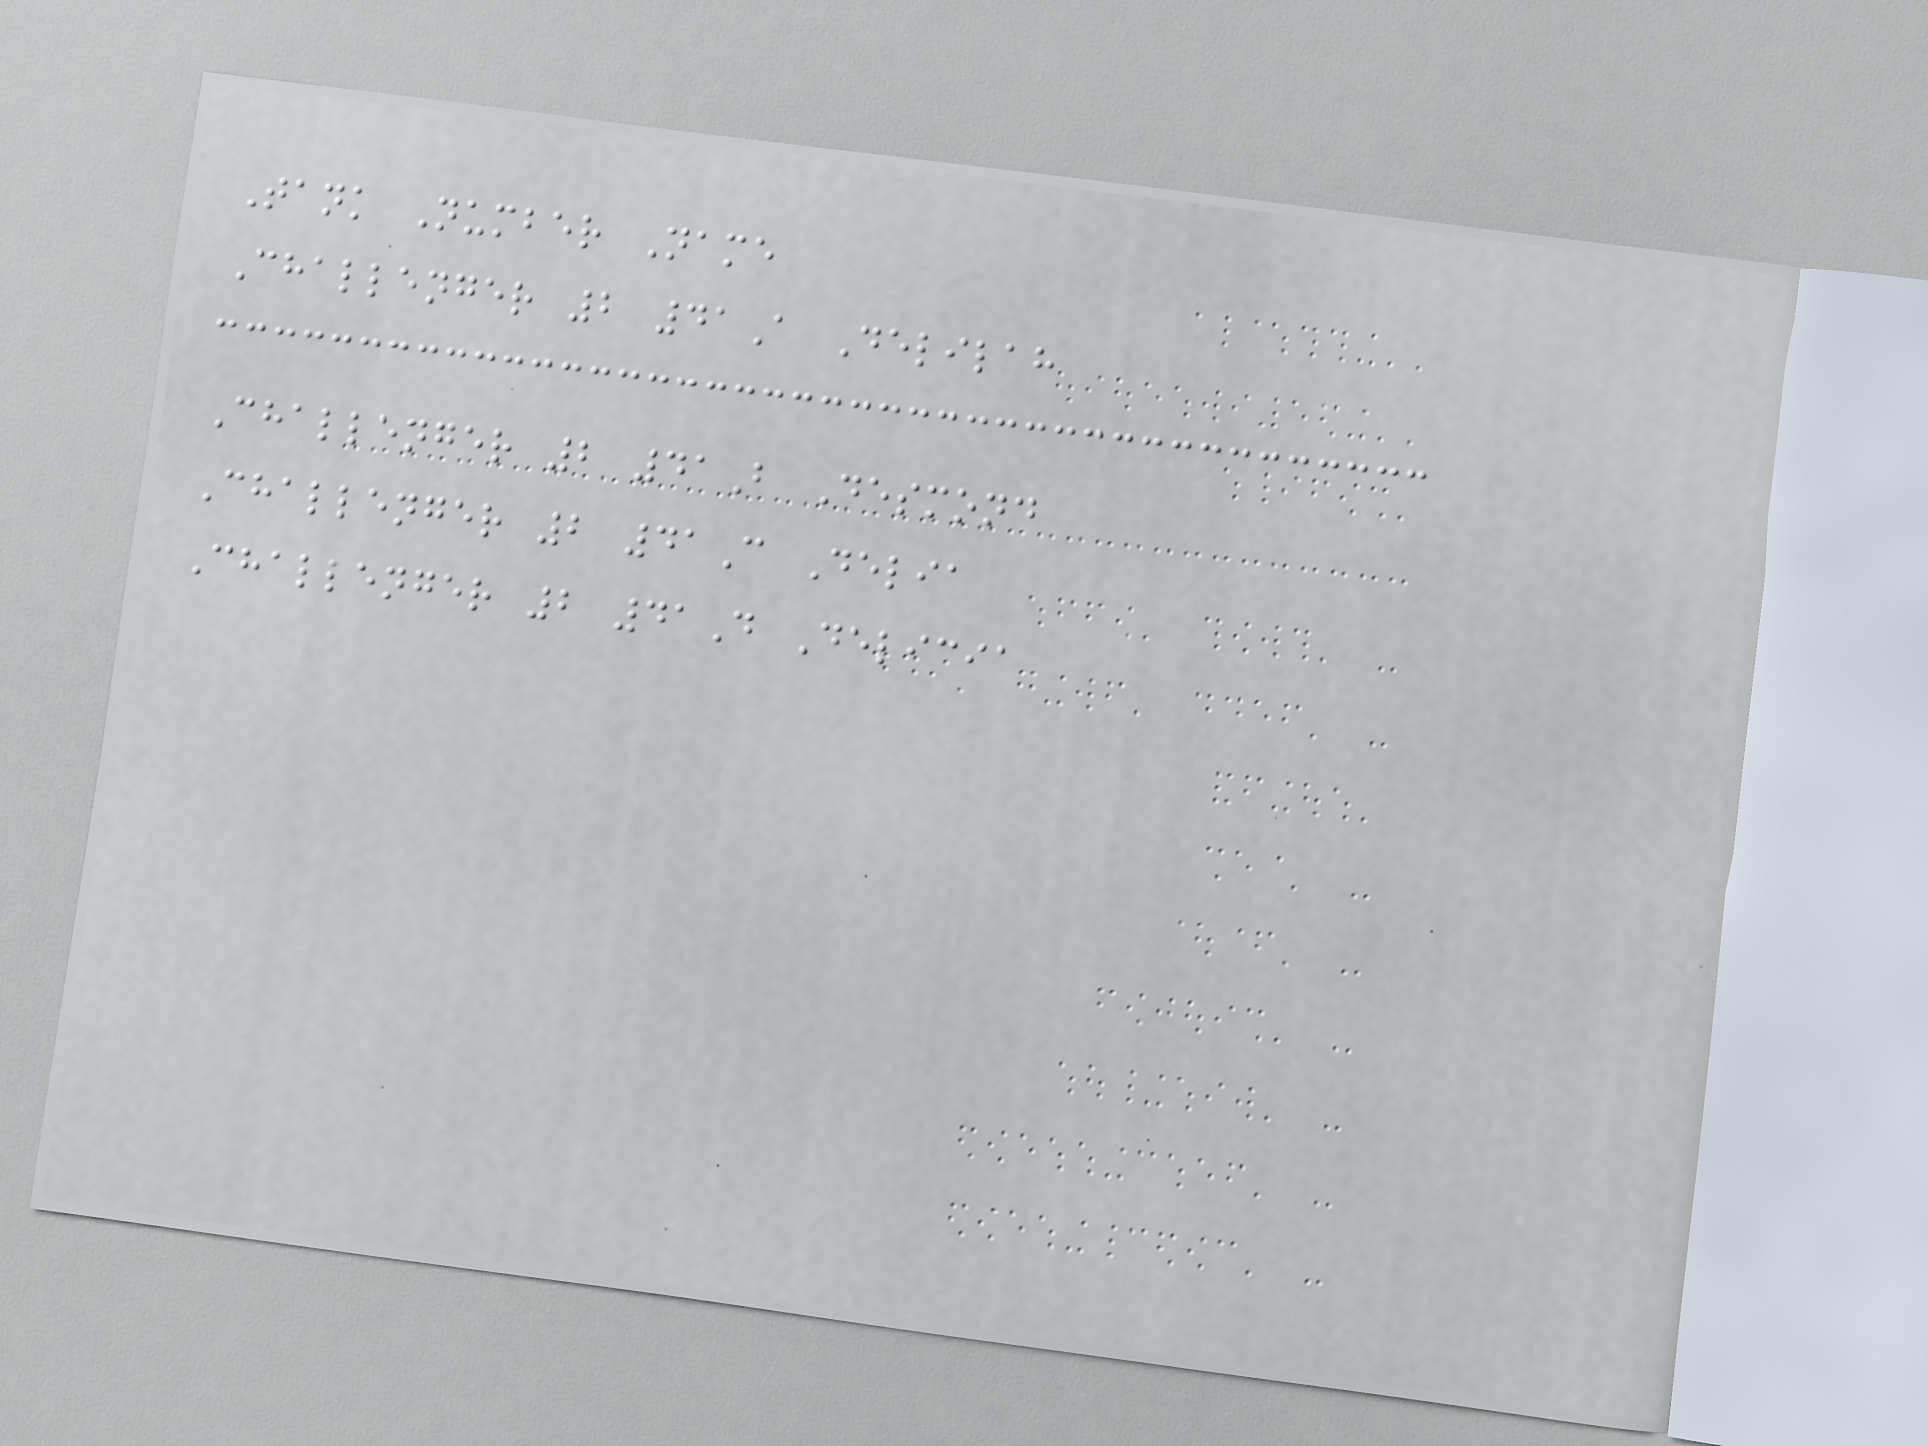Tank Number Name
Challenger 2 41A Delilah
Challenger 2 41B Desmond
Challenger 2 41C Delia
Challenger 2 41D Delicia
